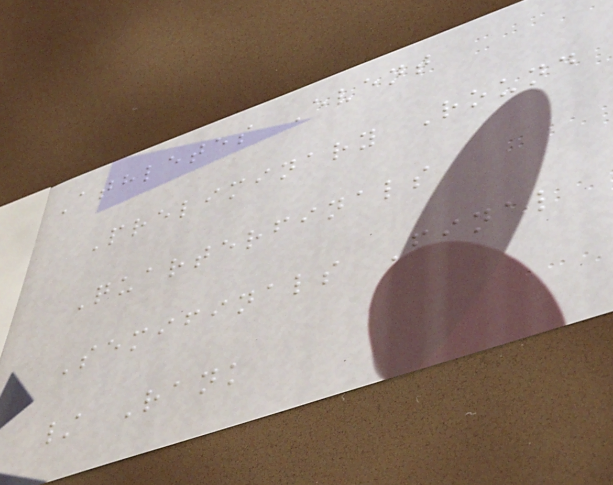Athletes Event
Preliminary Round
Quarterfinals
Semifinals Final
/ Rank
